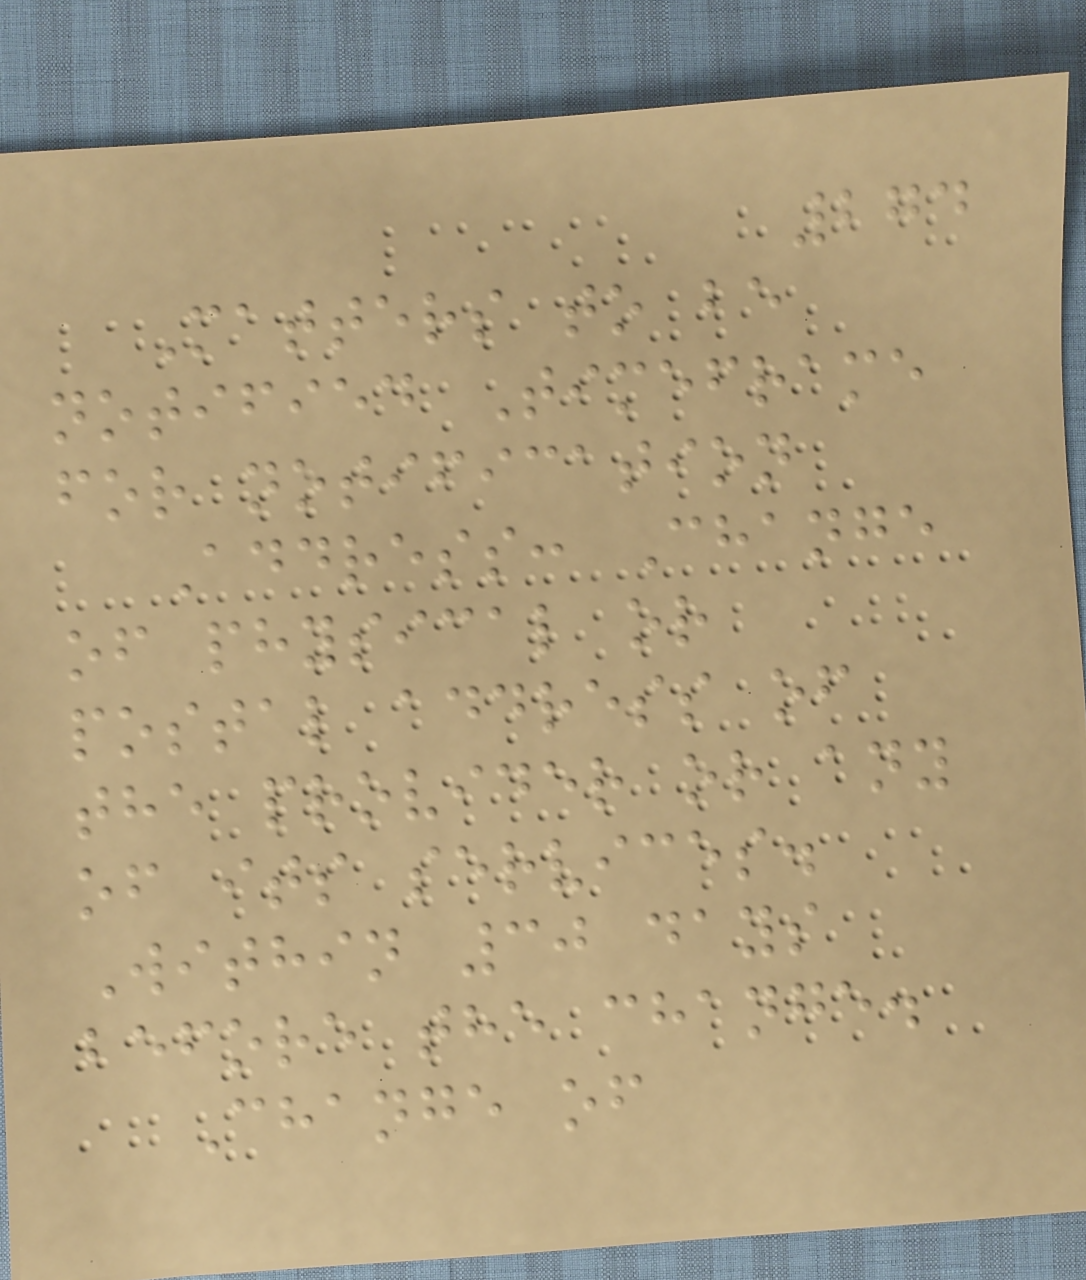274
Matters to be
notified Timeframe
for notification
Address: Change
of physical or
postal address of
the provider or any
of its services.
Within 30 days
before the change.
Change of
